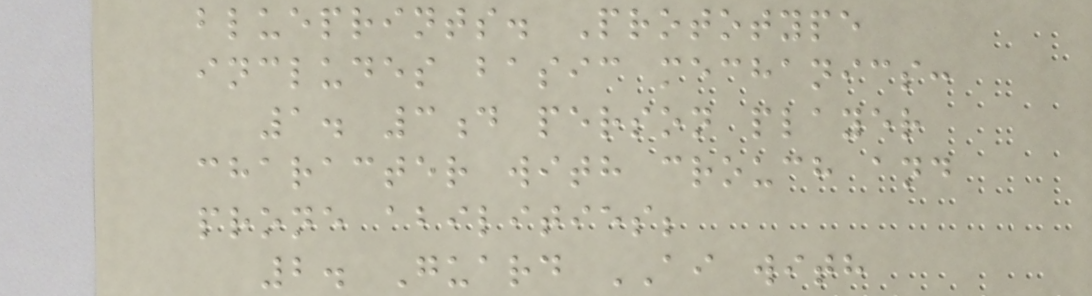blueprints. Prototype
includes basic mechanics:
1. 3d person player
character with crouch and
prone abilities;
2. Guard AI with
